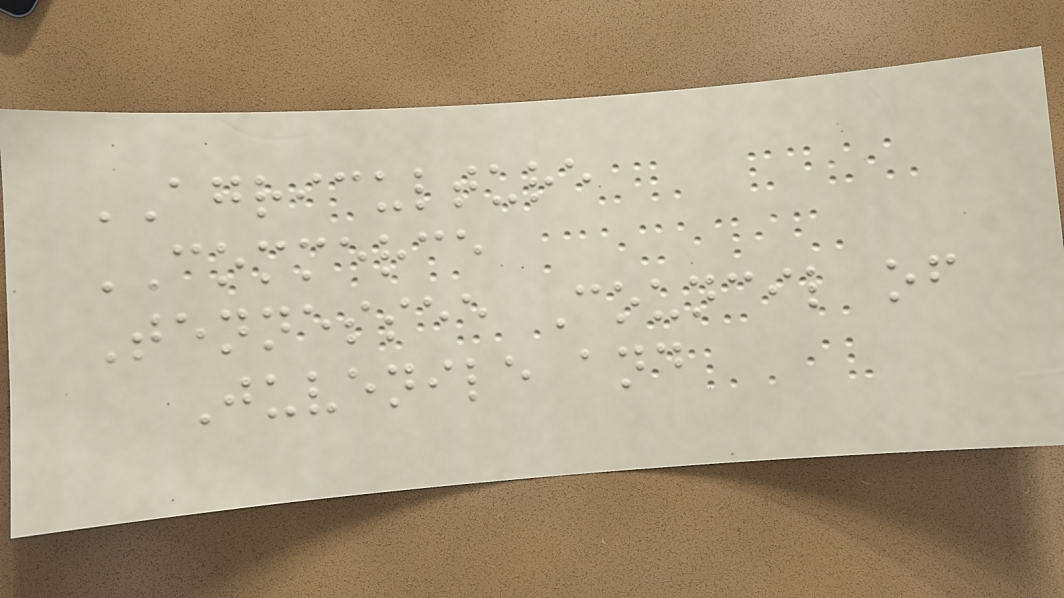AGRICULTURE
COMMERCE
Tennessee Council of
Juvenile and
